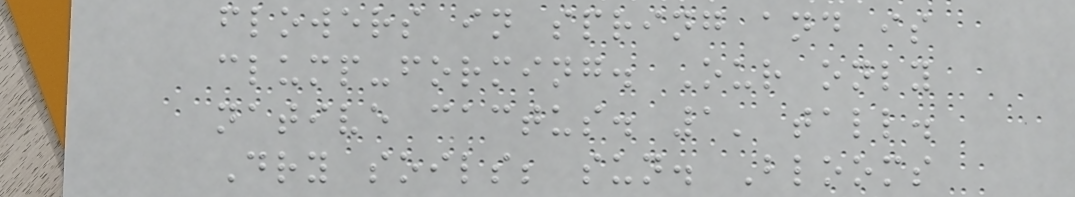flowers in spring and is
clump-forming. Our only
native cactus. 1' tall.
Dry soils; sun. Blooms
